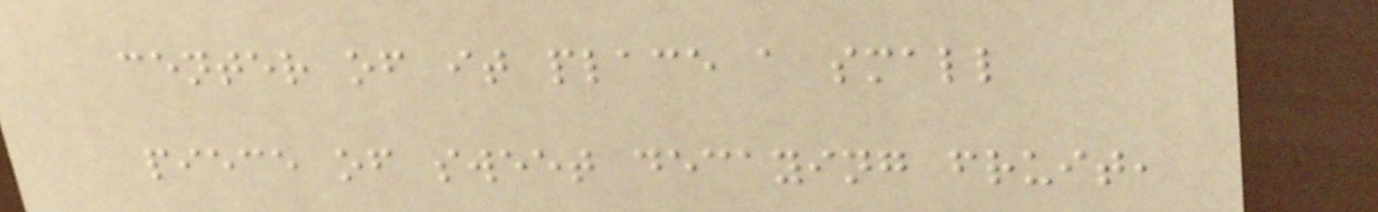center of it place a small
piece of sweet decaying fruit,
